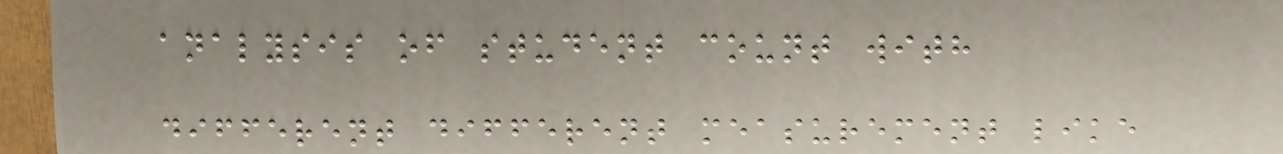analysis of student count with
different different measurement like
